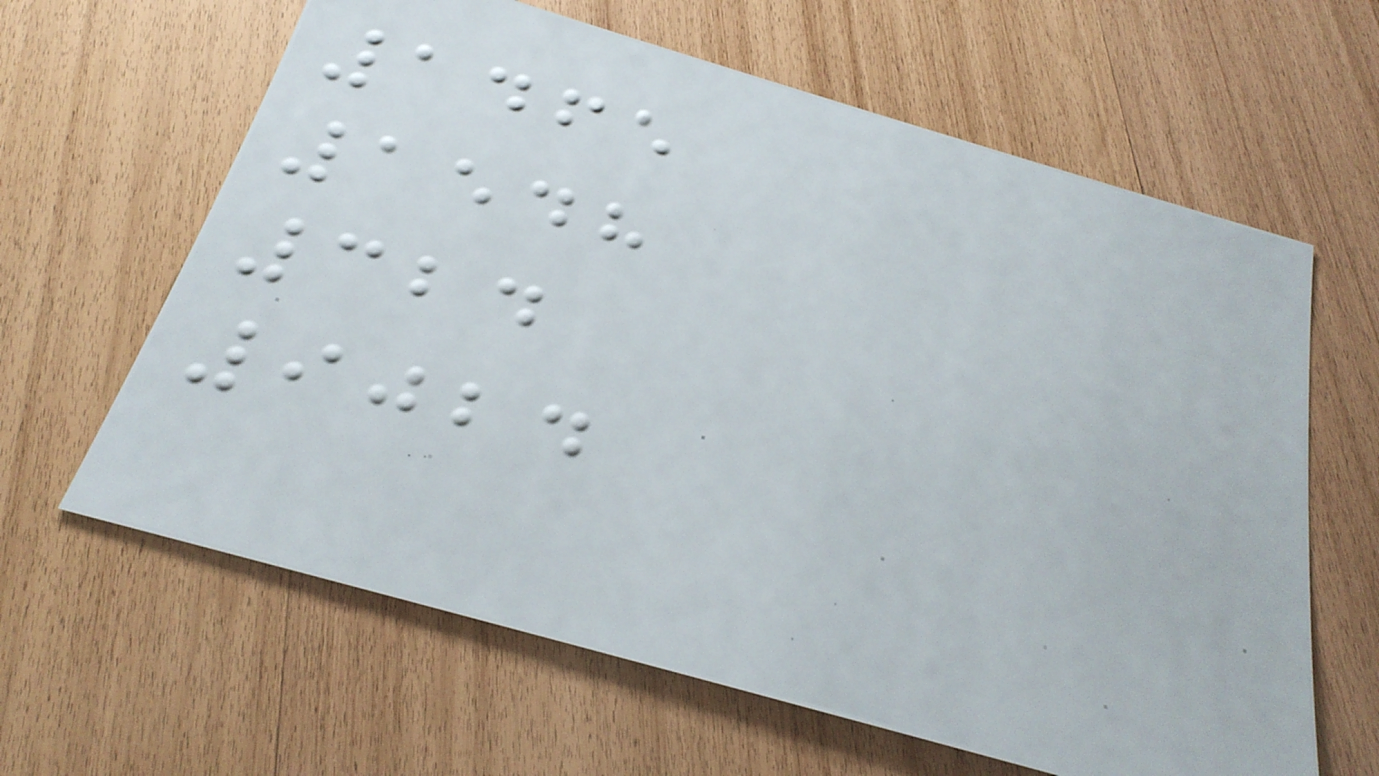1465
1548
324
9024
